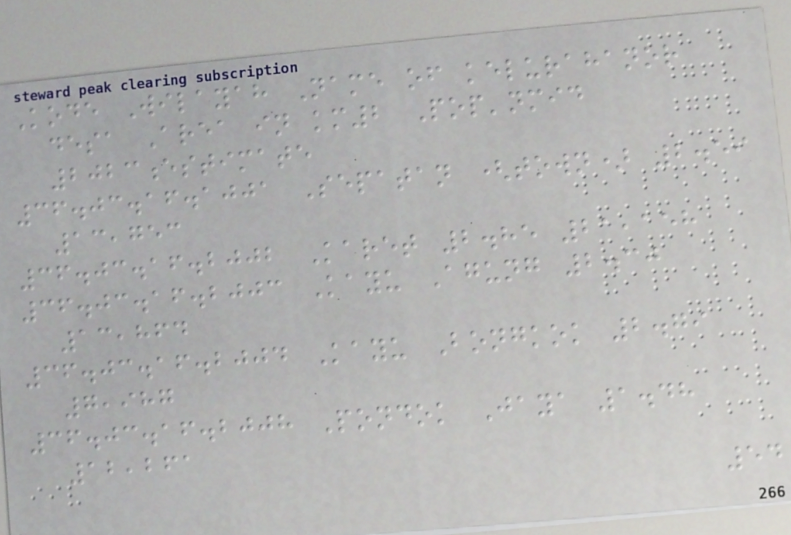Kode Wilayah Name of kelurahanor
desa Area in km2 Pop'nmid
2023estimate
36.03.16.1001 Sepatan (town) 2.59
13,753
36.03.16.2002 Karet 2.85 21,158
36.03.16.2003 Kayu Agung 2.30
13,864
36.03.16.2004 Kayu Bongkok 2.79
7,987
36.03.16.2008 Pondok Jaya 1.48
12,261
54
